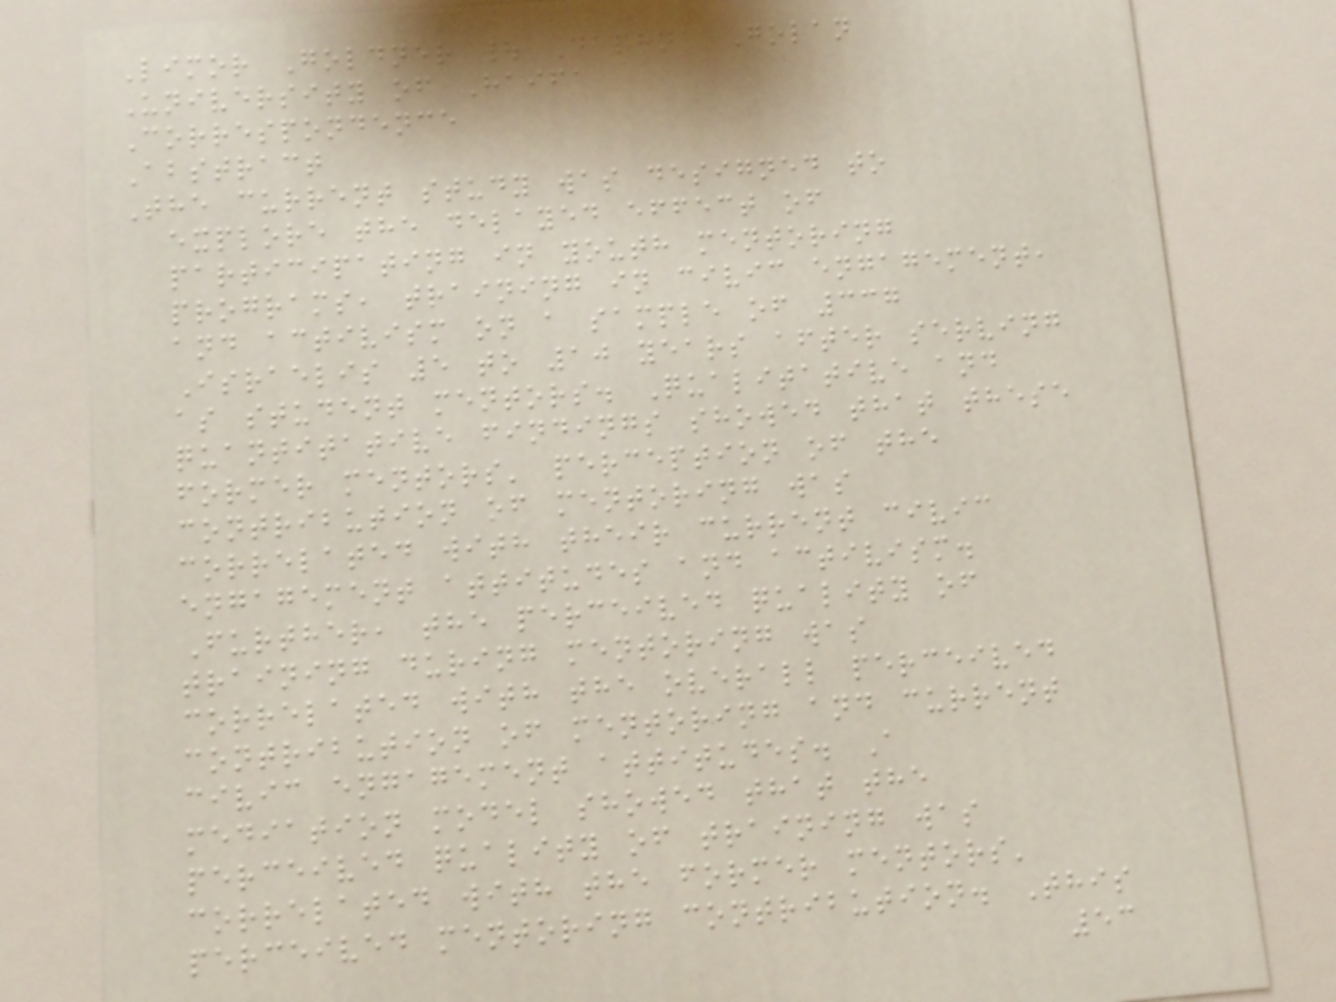Limor Goldner | Daphna Golan
University of Haifa
Correspondence
Abstract
The current study was designed to
explore the delayed effect of
participating in youth mentoring
programs, training in civic engagement,
and activism on a sample of 337
Israelis 5 to 10 years after serving
as student mentors. Qualitative and
quantitative findings showed that these
former mentors' perception of the
contribution of mentoring was
correlated with their current civic
engagement attitudes and activism.
Further, the perceived quality of
training during mentoring was
correlated with the overall perceived
contribution of mentoring and current
civic engagement attitudes. A
mediation model showed that the
perceived quality of training was
correlated with the former mentors'
perceived mentoring contribution. This
53
